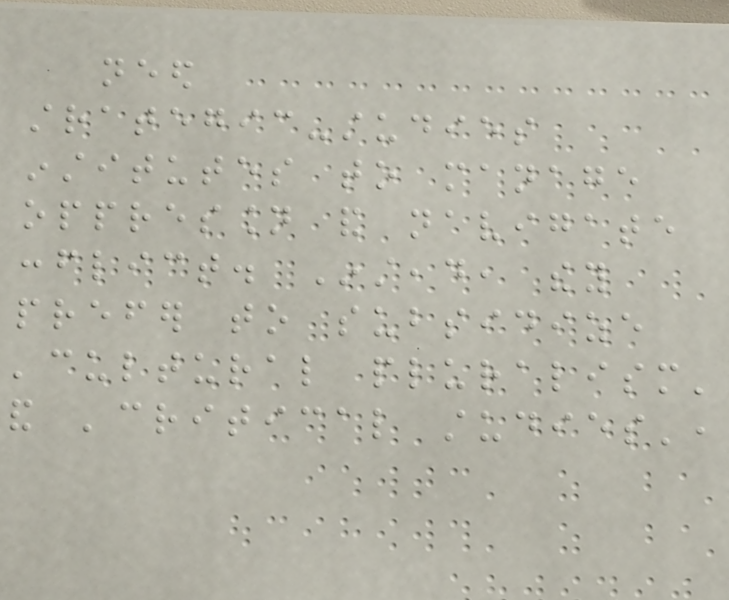need
strategic-studies
institutes to manage
oppression and navigate
conflict. Instead, they
prefer to subsidize
'cultural pluralism'
and 'critical studies',
